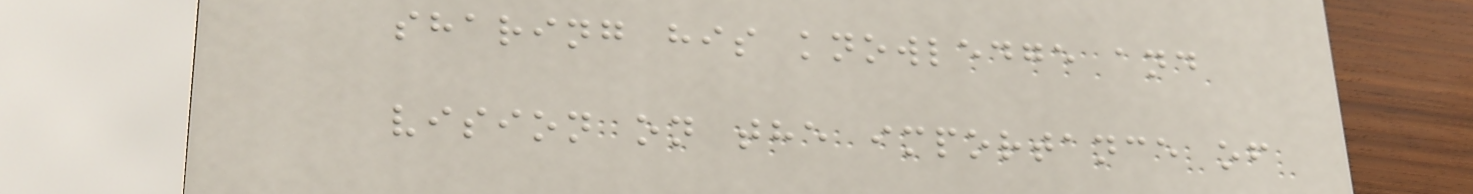sharing his knowledge and
vision on the importance of
